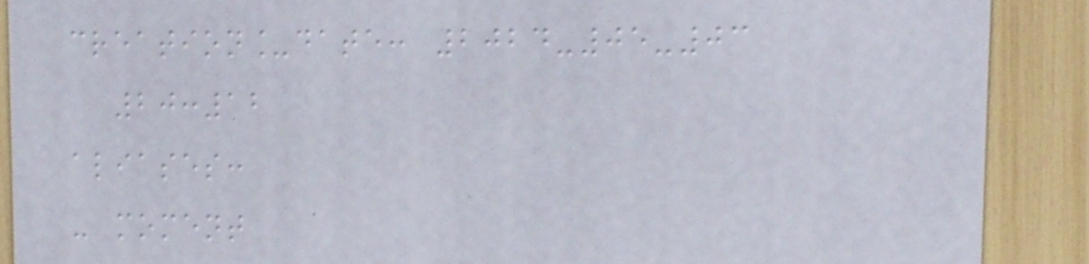creation_date: 2024-05-03
20:12
aliases:
- moment
